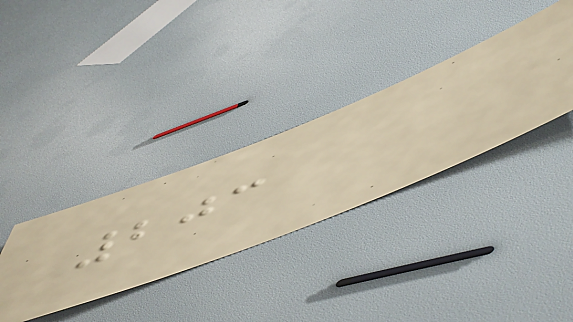203
